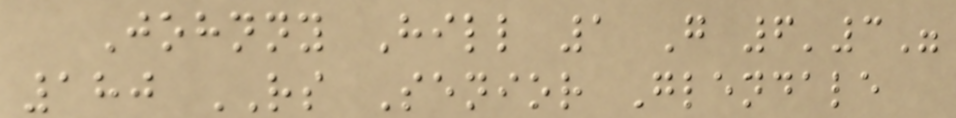Johnny Hill 1 G 6'3"
180 RS Senior Glendale
